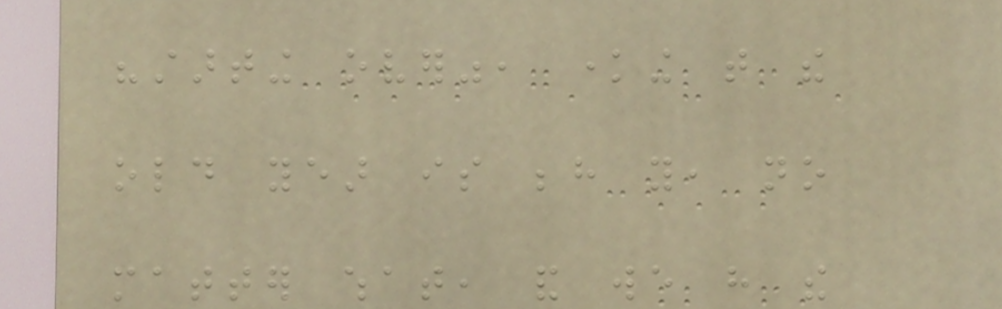"starting over", knowing that the
old year is behind you, no
matter what, and we have the
